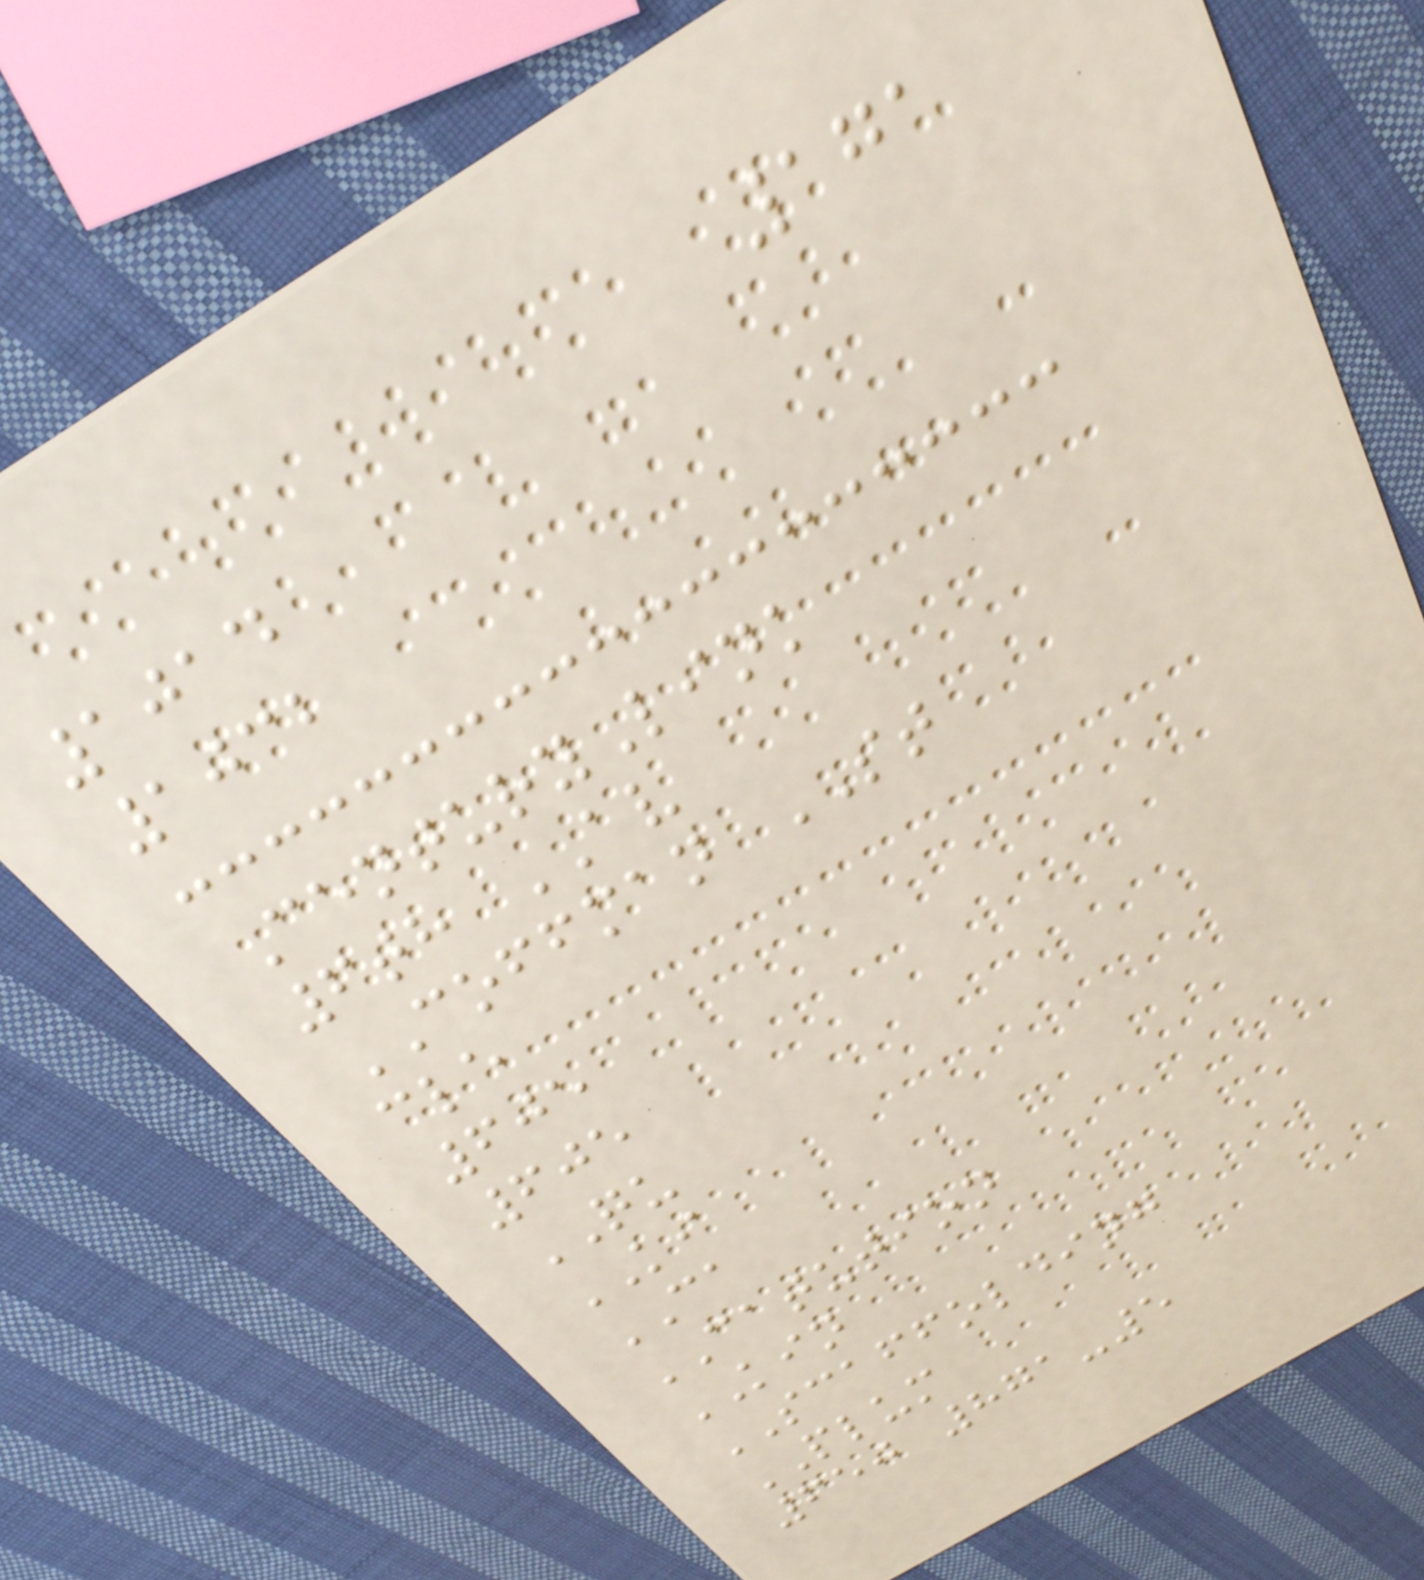171
1014
1032
CenturyLink
6th AV
COFFMAN ST
cle
605
605
QU
KI
CA
CATUTION
KIN
SCAFFOLDING
PLUM
650 871-5
